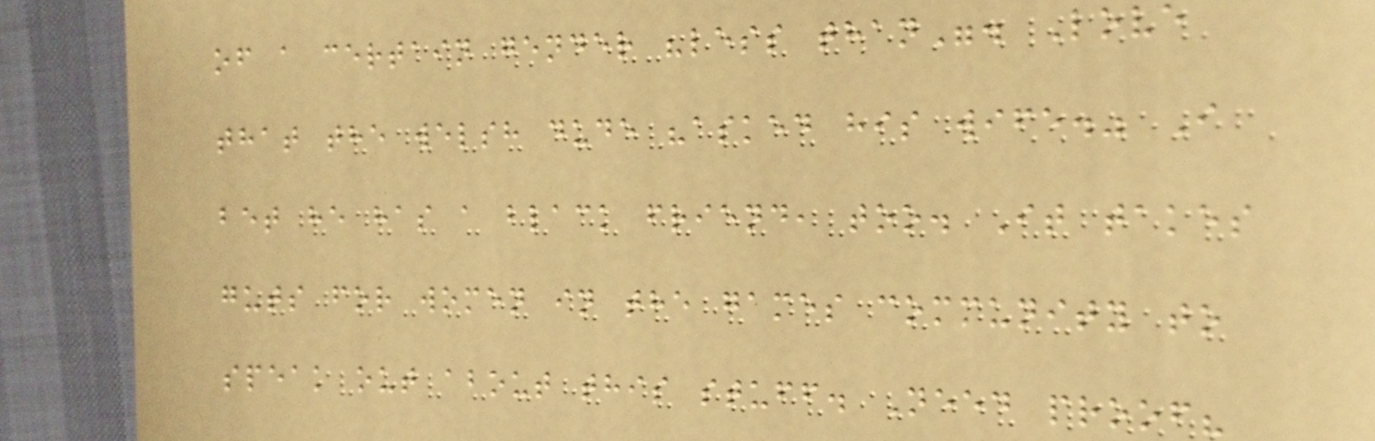of a certain gender "less than". Love
that the welsh dude "asked his wife." I
bet he has a black friend, too. It takes
guts for women in the games community to
speak out about this stuff. Need proof?
